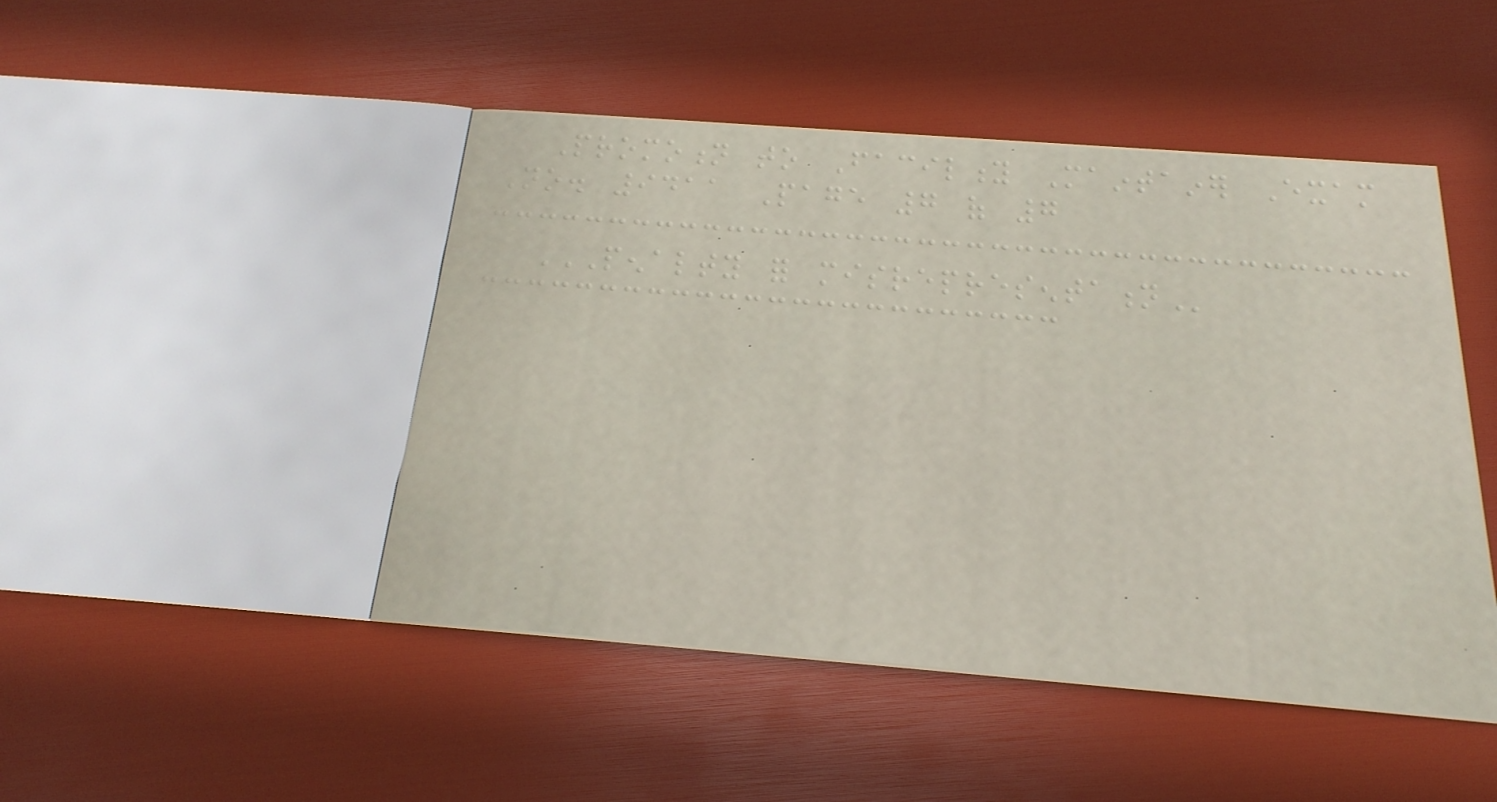Promotion to Facility Maintainer Exam
No. 9411 Page 7 of 7
PENALTY FOR MISREPRESENTATION
